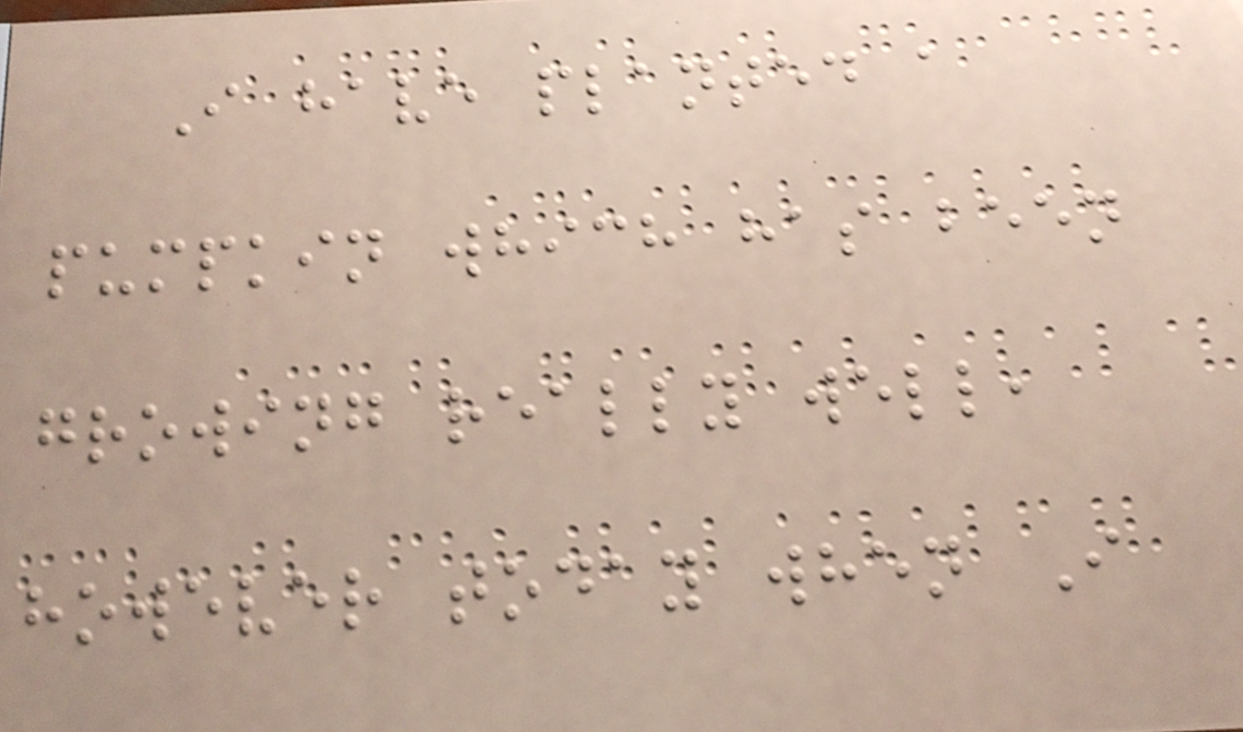I have planted a
pumpkin which has been
growing really well,
however today when I
